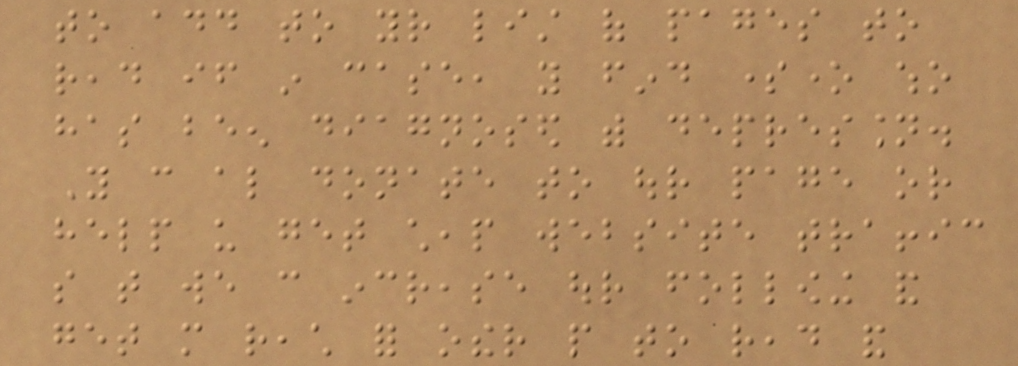to add to your list of pages to
read if in case, you find someone who
has been diagnosed with depression.
You can also donate to our page or
help us get cheap website traffic
so that we can increase our following and
get more reach for other people to read and
